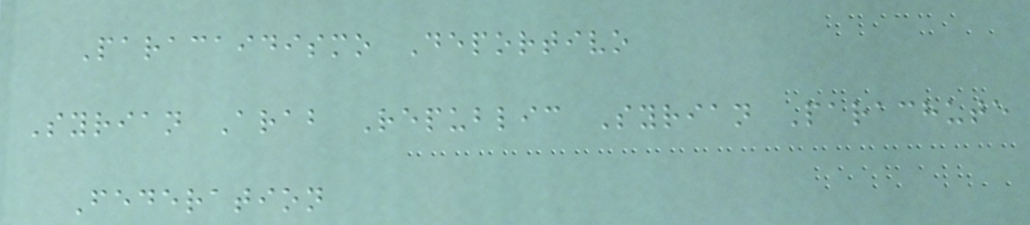Paracaidismo Deportivo
Syrian Arab Republic Syrian Parachute
Federation
